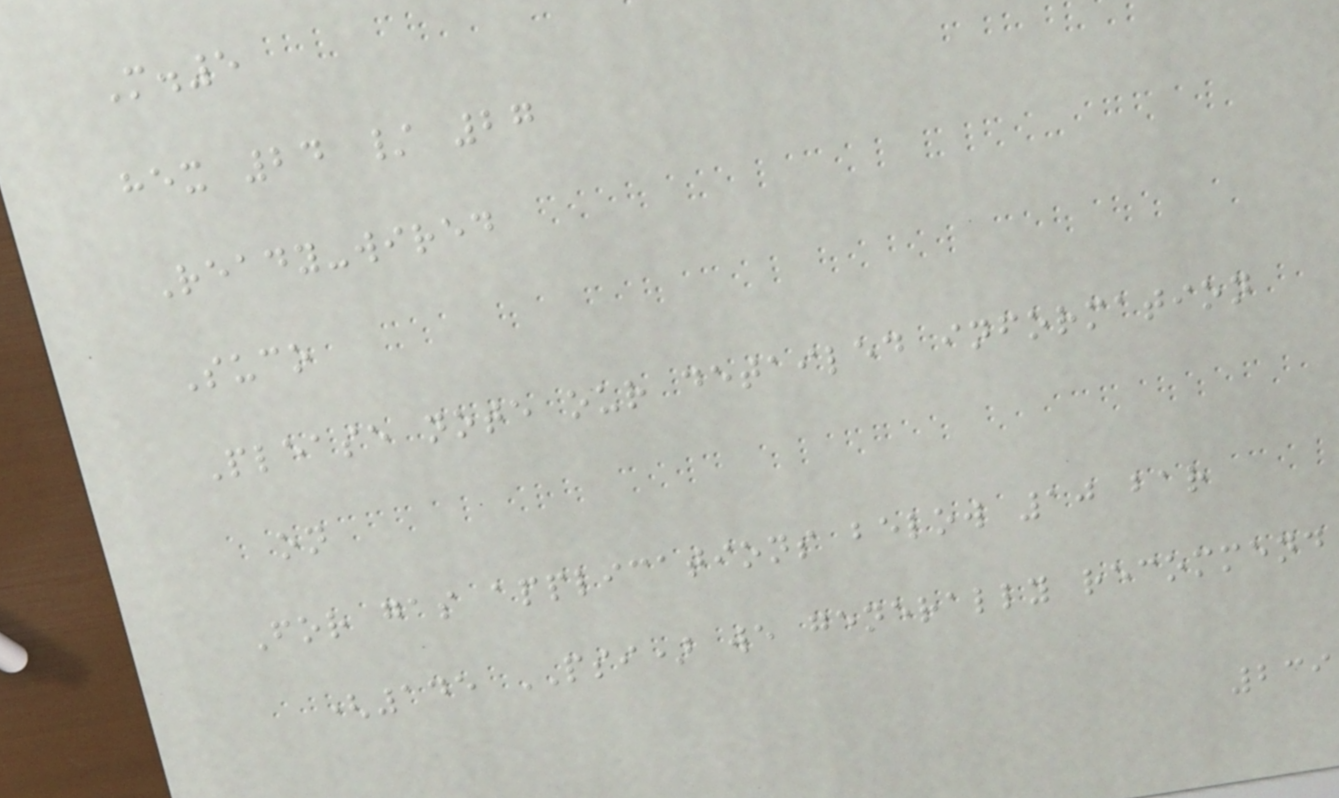M.5
hex 24 / 27
Ready-wired
Suco
Please note our detailed information
on
For gas applications below 10 bar
(145 PSI) we generally recommend
239
